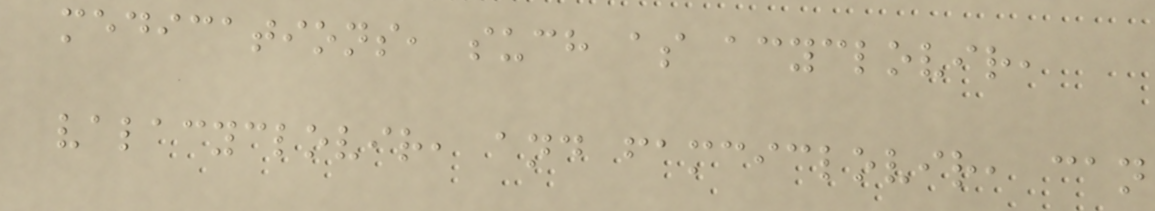medications, such as acyclovir,
valacyclovir, and famciclovir, can
